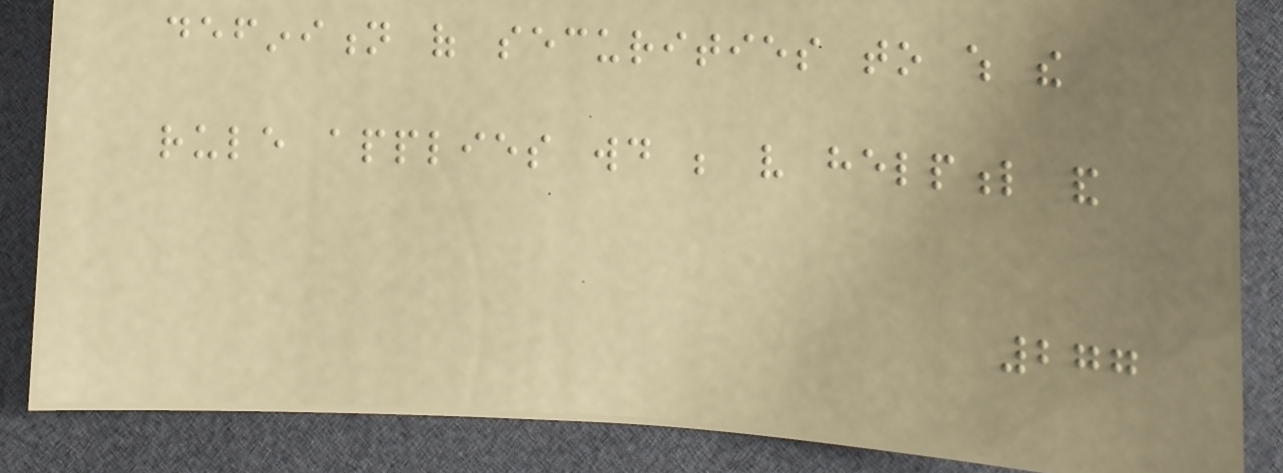definition of securities to which the
rule applies would be very helpful and
277
